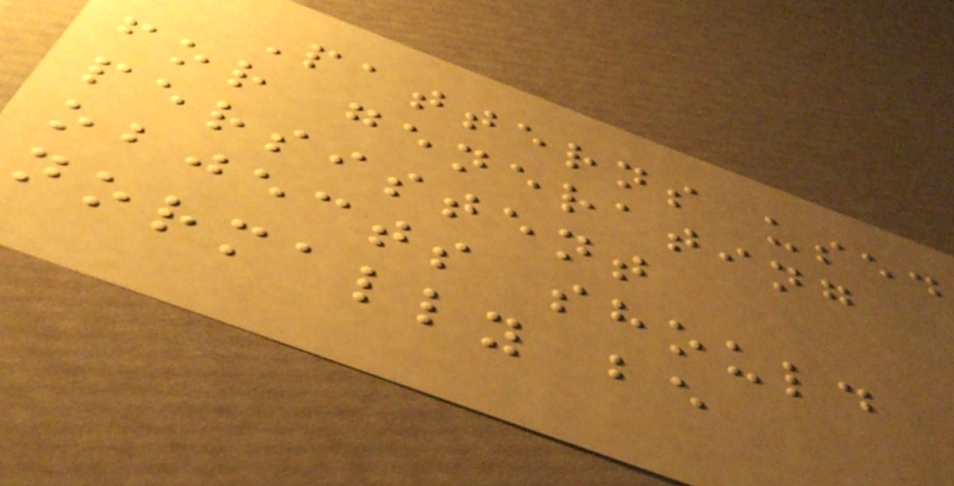Patterns used
for generating
persistent
objects should
normally be
